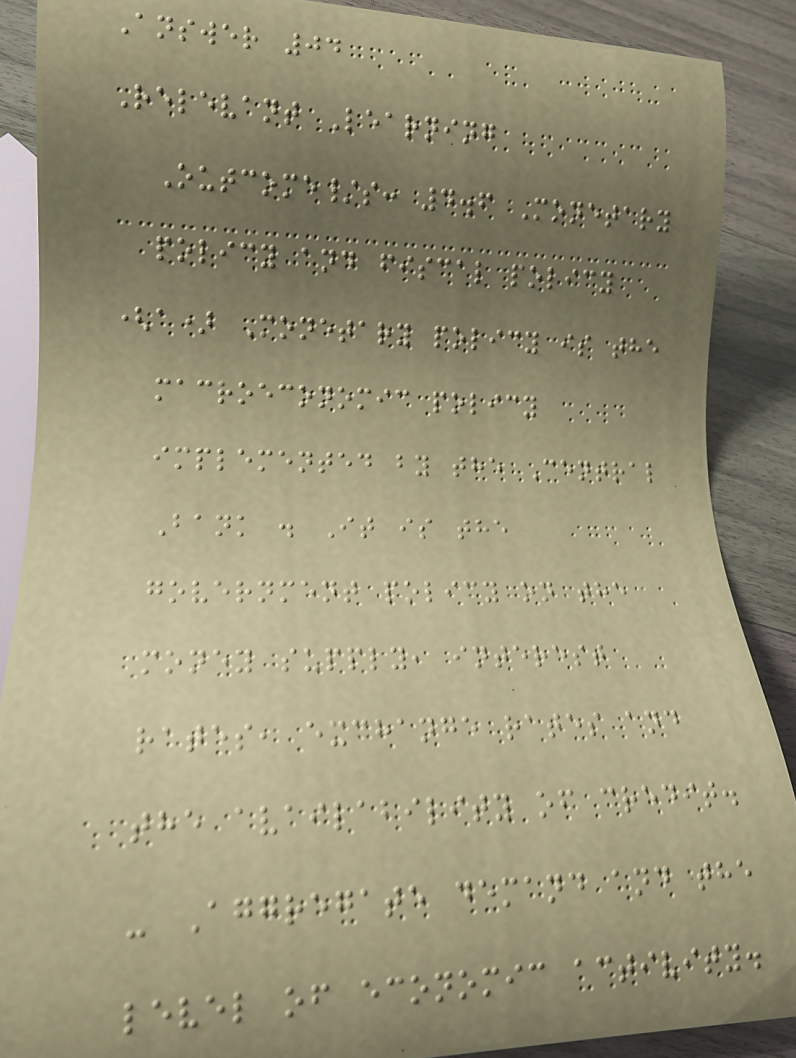Answer 04
Relevant Learning
Outcome/s: 4.6 Monetary
policy and fiscal policy
(a) Monetary policy is the
macroeconomic policy
implemented by the Central
Bank . It is the
government policy on the
money supply, interest
rates, exchange rates and
the availability of credit.
- Aggregate demand and the
level of economic activity.
